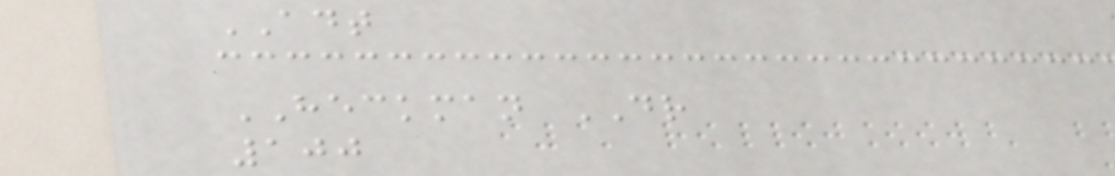ADT
HECKMAN DR
100
